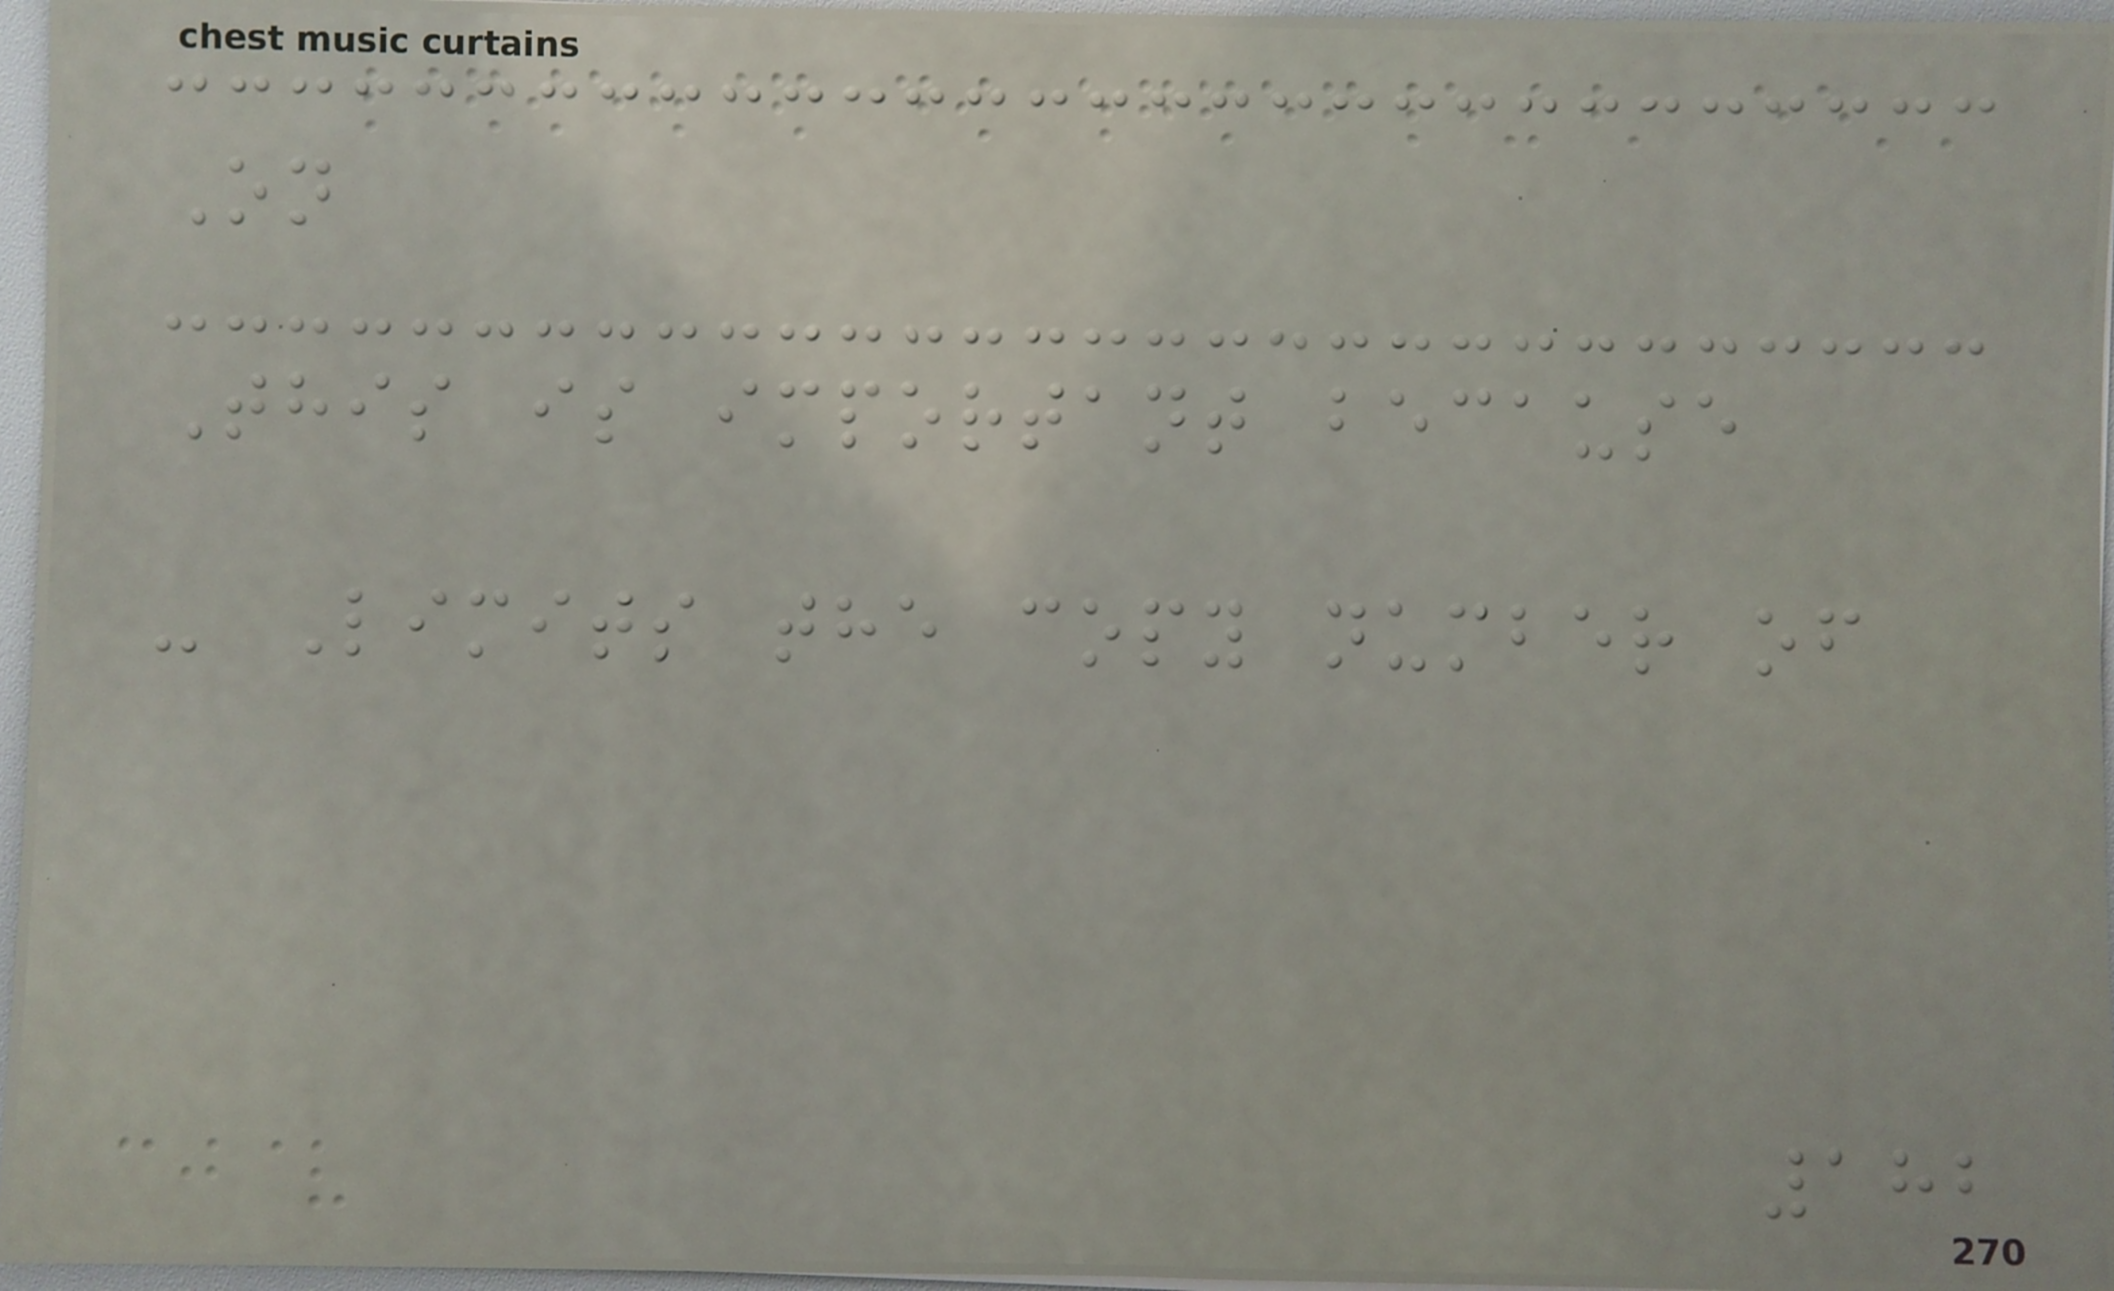On
This is important because
- Limits the copy number of
182
